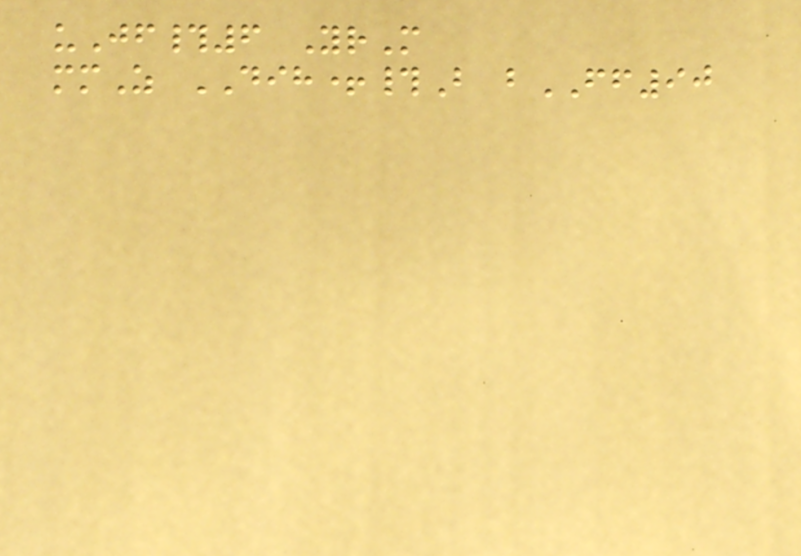uJf#6 YrM
mmZ DIH+#B bFF90
